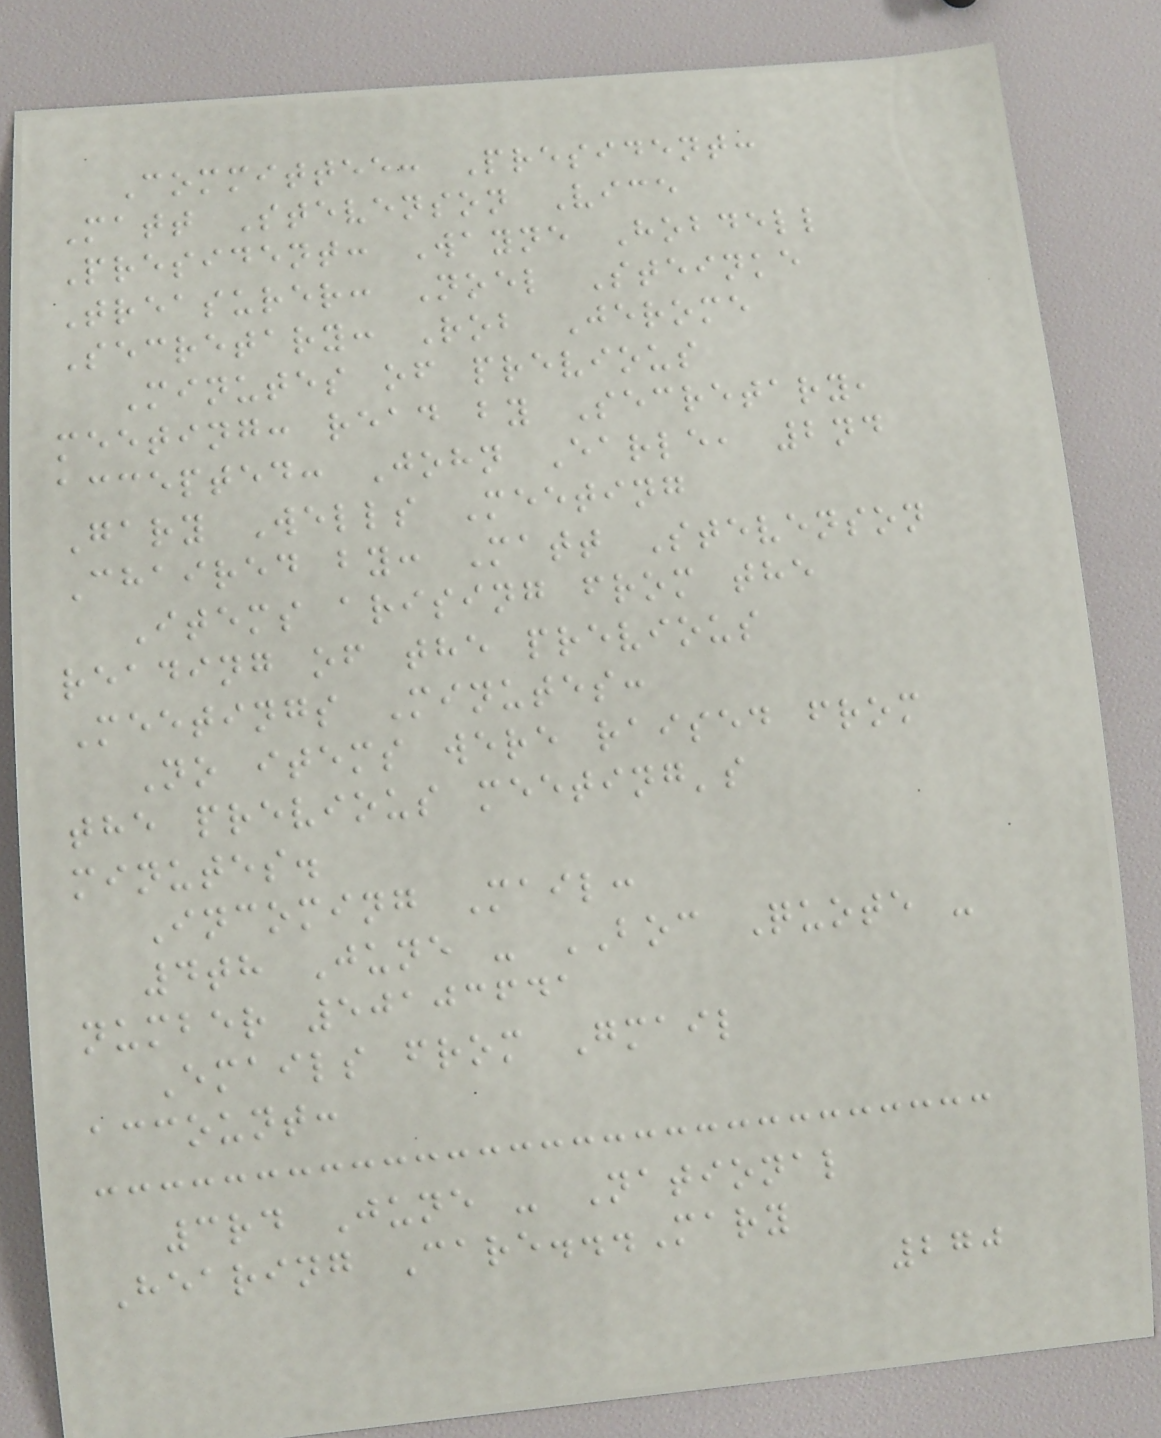Committee: President:
Matt Stevenson Vice
President: Wayne Hobdell
Treasurer: Noel Steinke
Secretary: Rob Jerome
Minutes of previous
meeting: read by Secretary,
accepted: John Earle, 2nd
Gary Wells Meeting
Chaired by: Matt Stevenson
Items arising from the
reading of the previous
Meetings Minutes:
No items were raised from
the previous meeting's
minutes.
Incoming Mail:
4th June - BOC Quote -
number 50103641
Emails from Gmail
account:
3rd June - National
Hearing Care...Mary
270
